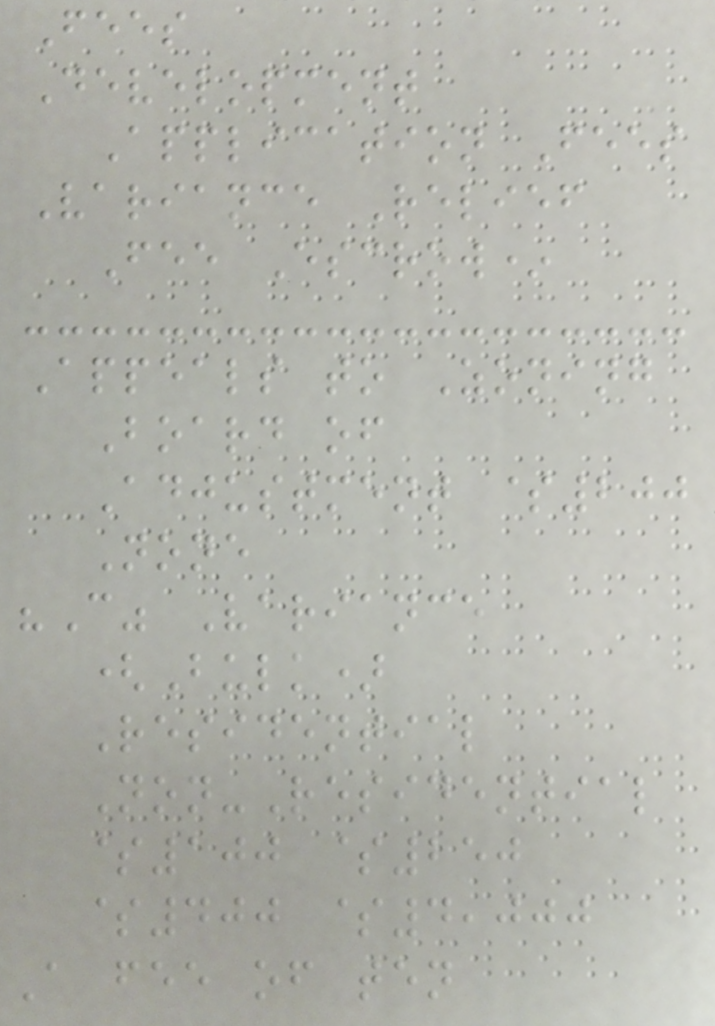Fees
Development
Application Fees
Variance Relief
Fee Escrow*
Appeals to Zoning
Board of
Adjustment $200
None
"C" Variance
(Bulk)
Residential
Non-Residential
$100 $250
$400 $4,000
A fee of ten
